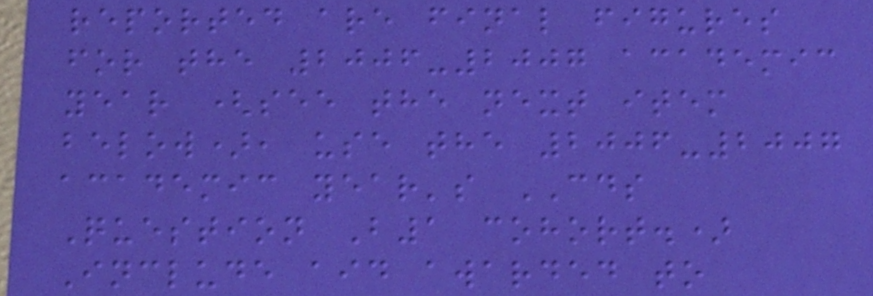reported are final figures
for the 2006-2007 academic
year (see the next item
below), use the 2006-2007
academic year's CDS
Question B1 cohort.)
Include aid awarded to
